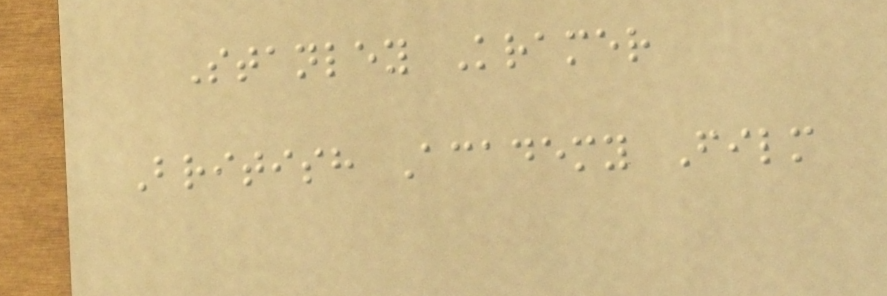Stanley Kramer
British Academy Film
